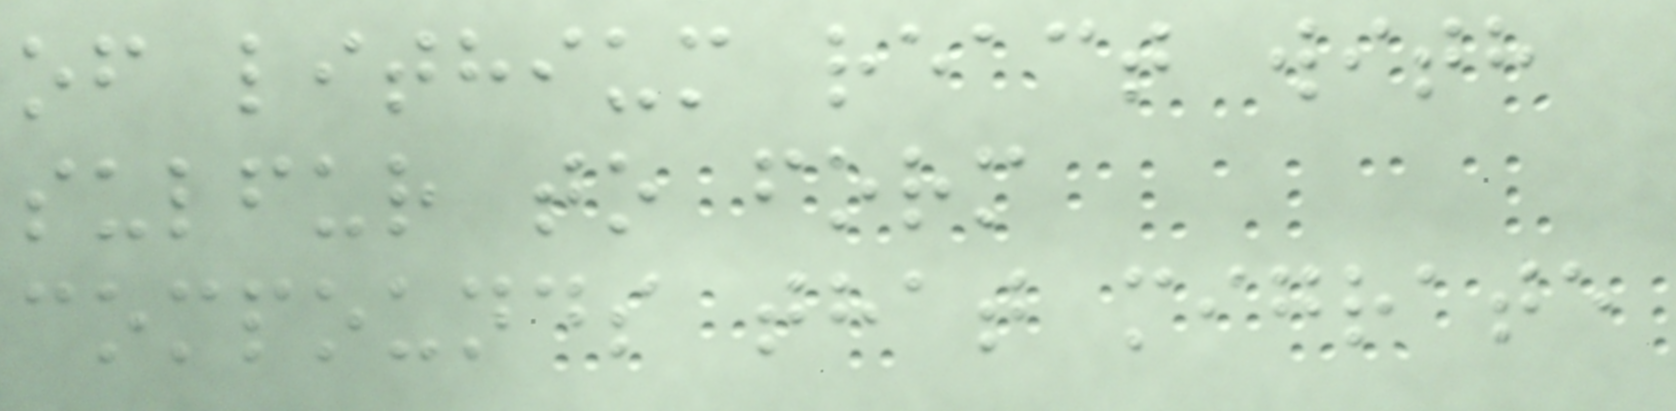of lithium react with
sulfur to form
compounds that migrate
